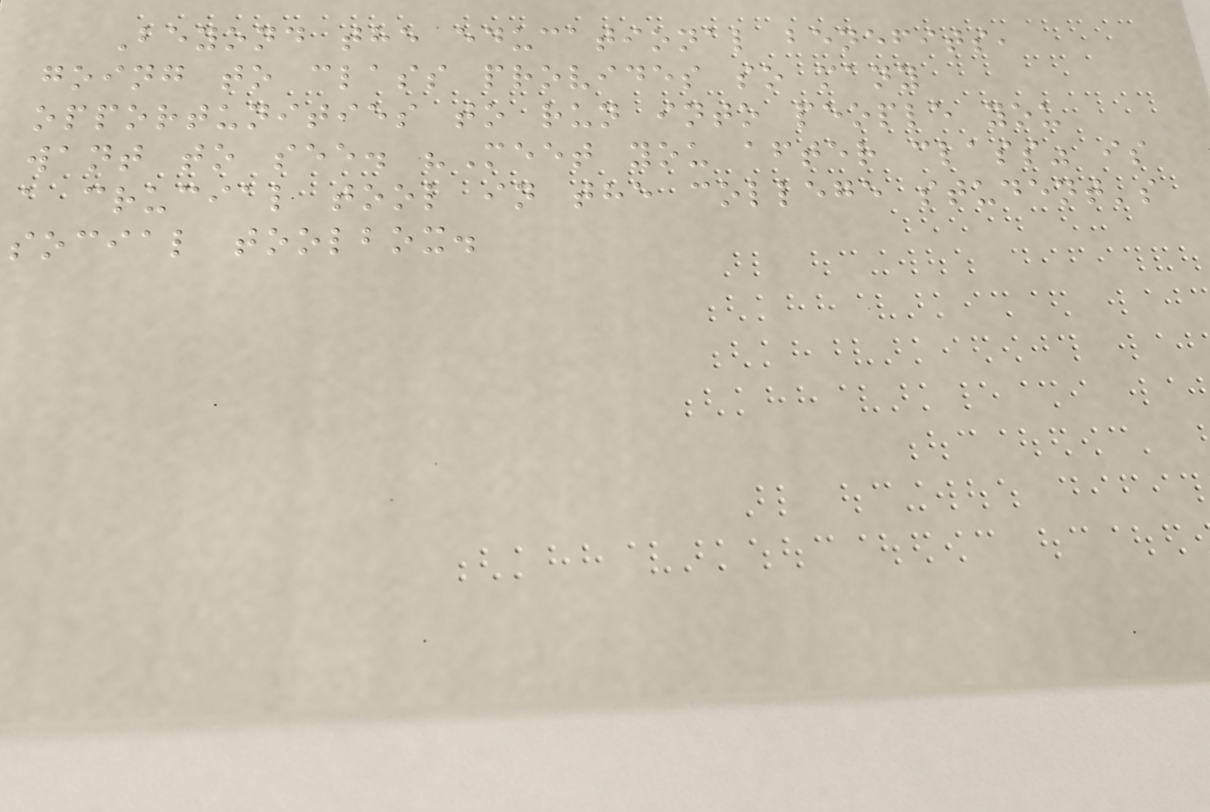Beyond the educational benefits,
going to class provides so many
opportunities to run into people you
want to see. "Meet you after class" is
a crucial tool in the college student's
social toolbox.
